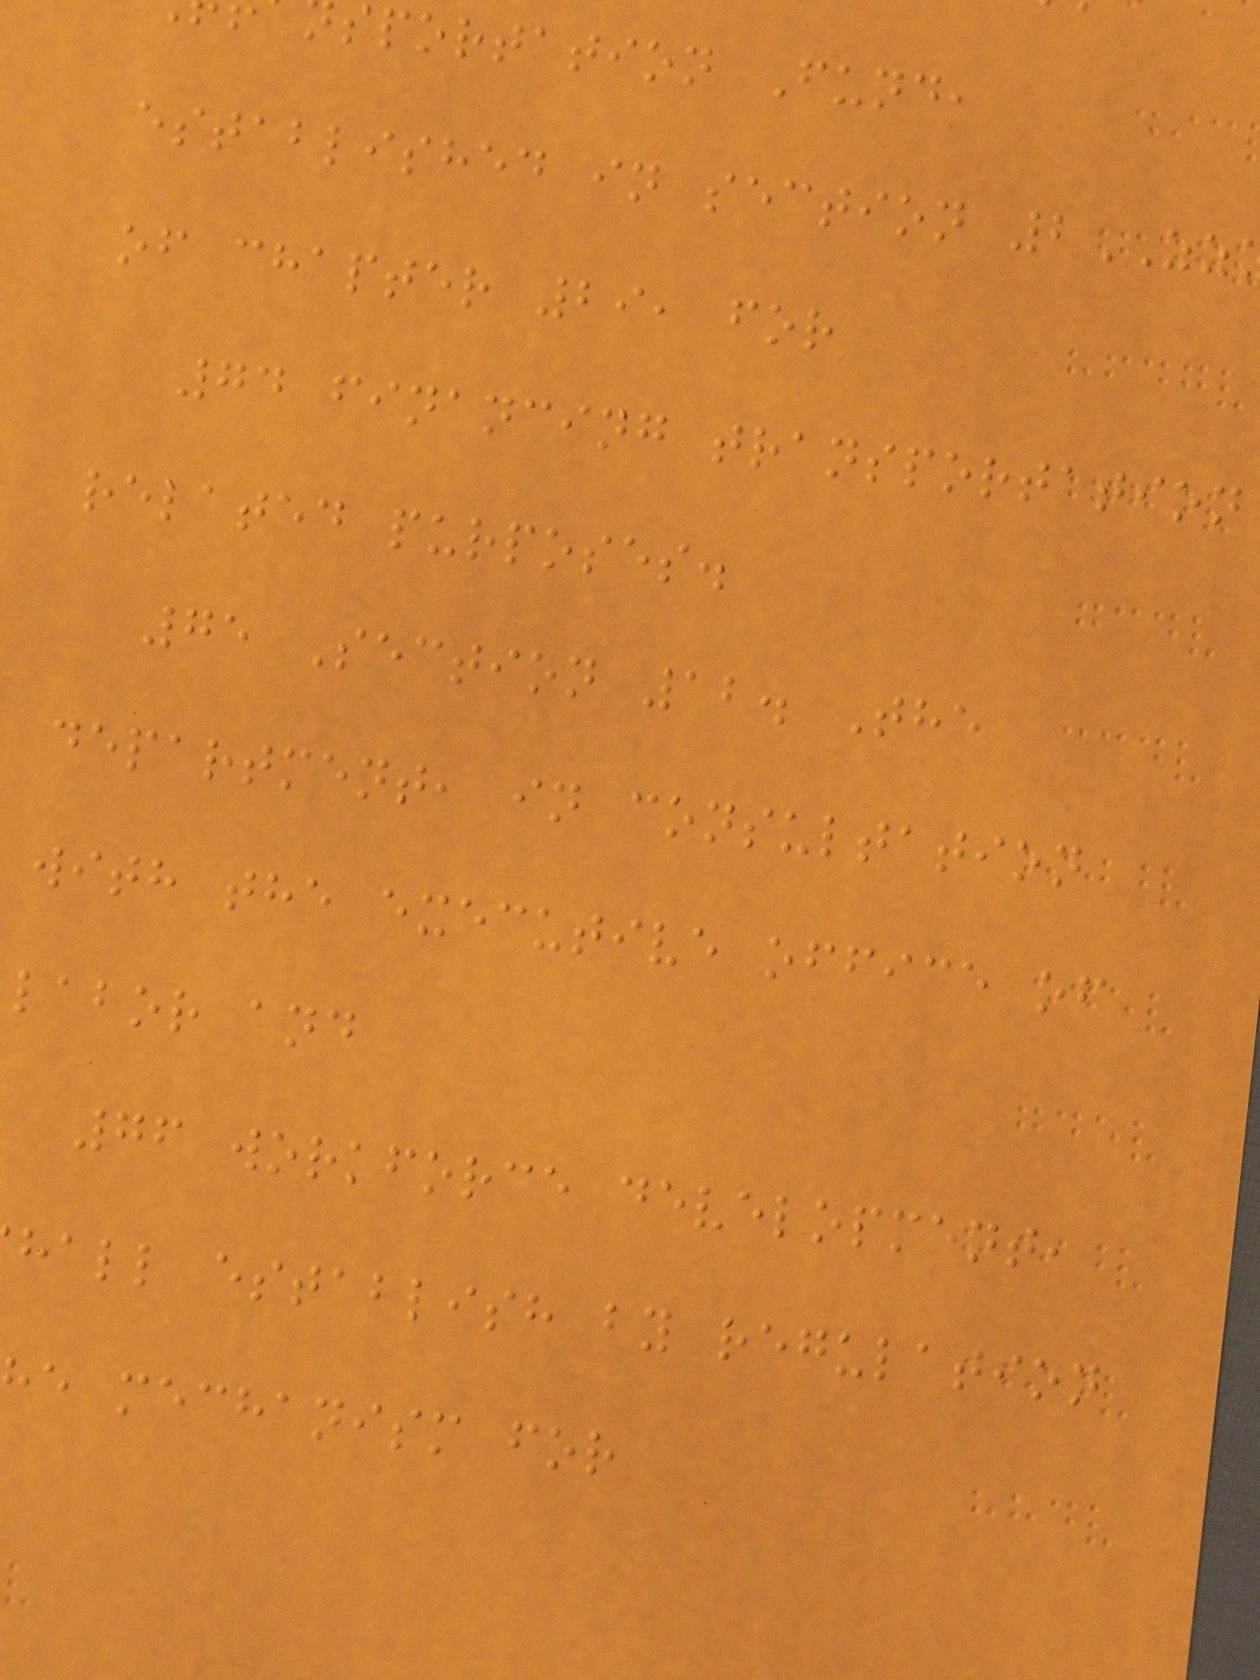sportation Fund,
established in section 2ZZ
of chapter 29, for
74 financing transportation
related purposes.
75 Section 12. The
department, in consultation
with the executive office of
labor and
76 workforce development,
hall establish by regulation
e mechanism for
